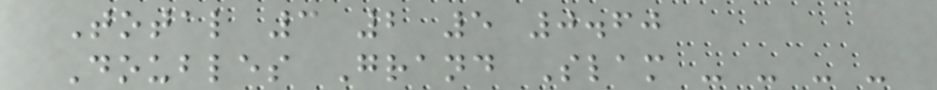Total 3 2 5 0.60
Doubles Grand Slam - - - -
